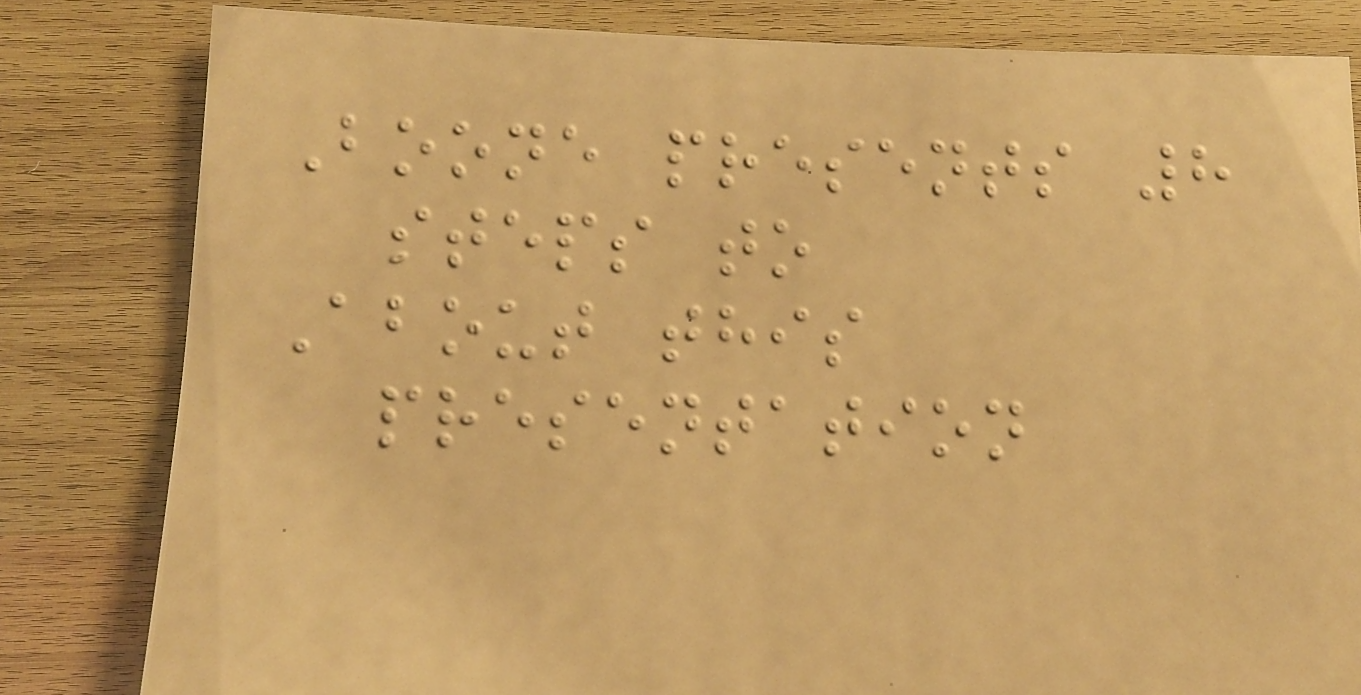Boone presents 8
steps to
About this
presentation
